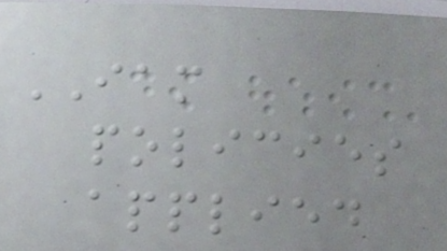IAM
policies
applied
